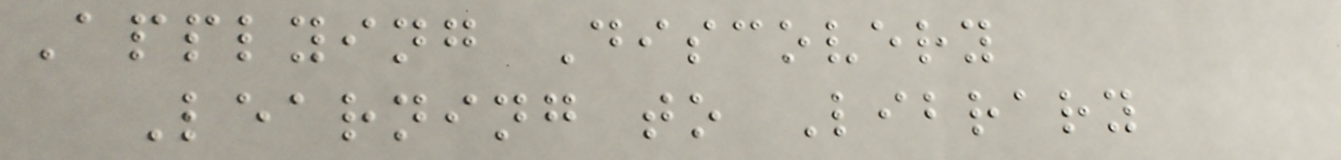Applying Discovery
Learning to Library
